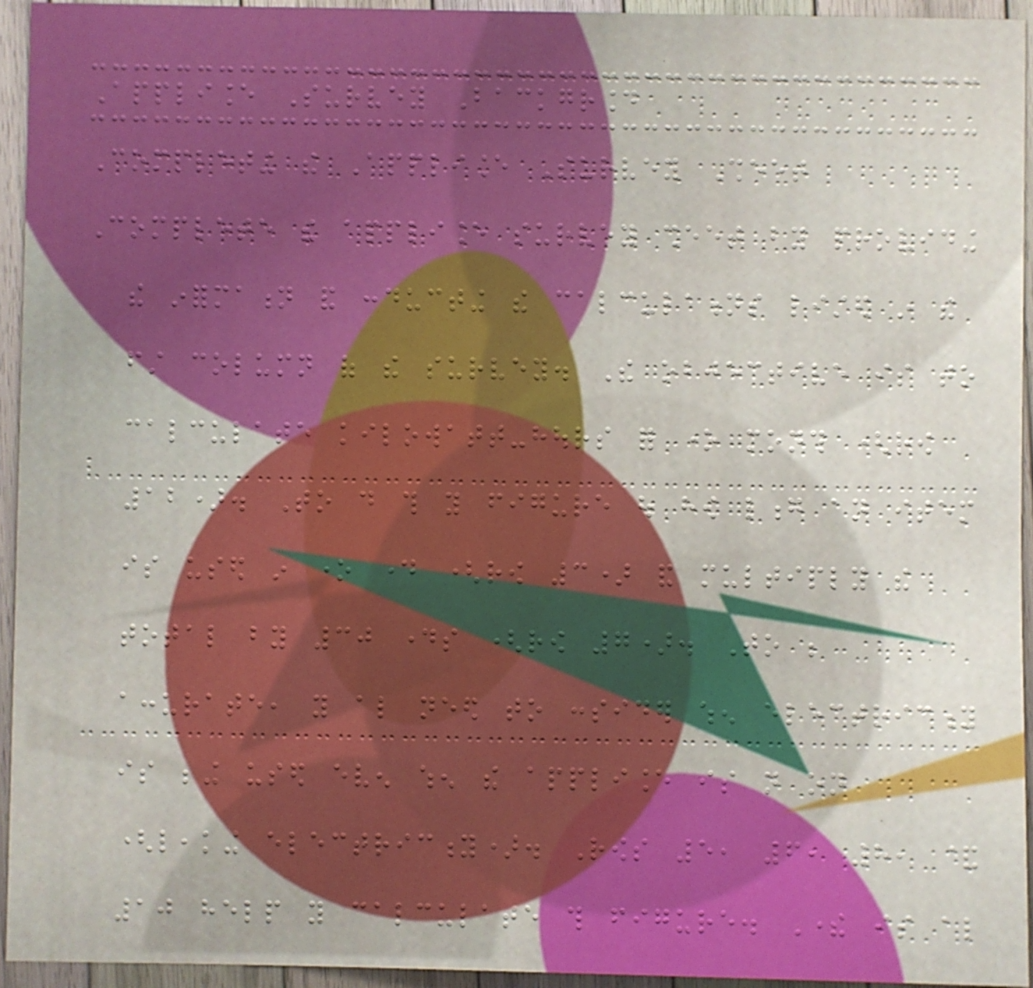Appliance Survey Background
Completing the Appliance Survey Sheet
Complete the appliance survey sheet by providing
the information and conducting the calculations listed in the
first column of the survey. The objective is to
calculate kilowatt-hours for one month (row
12). To do this you figure out how long an item
is used in one day (row 3) and multiply the
total by 30 days (row 7). To be
accurate, you also need to consider when electricity
is being used even when the appliance is not on
(leaking electricity). Rows 5, 6, 8, &
10 help you calculate this figure. There is also
